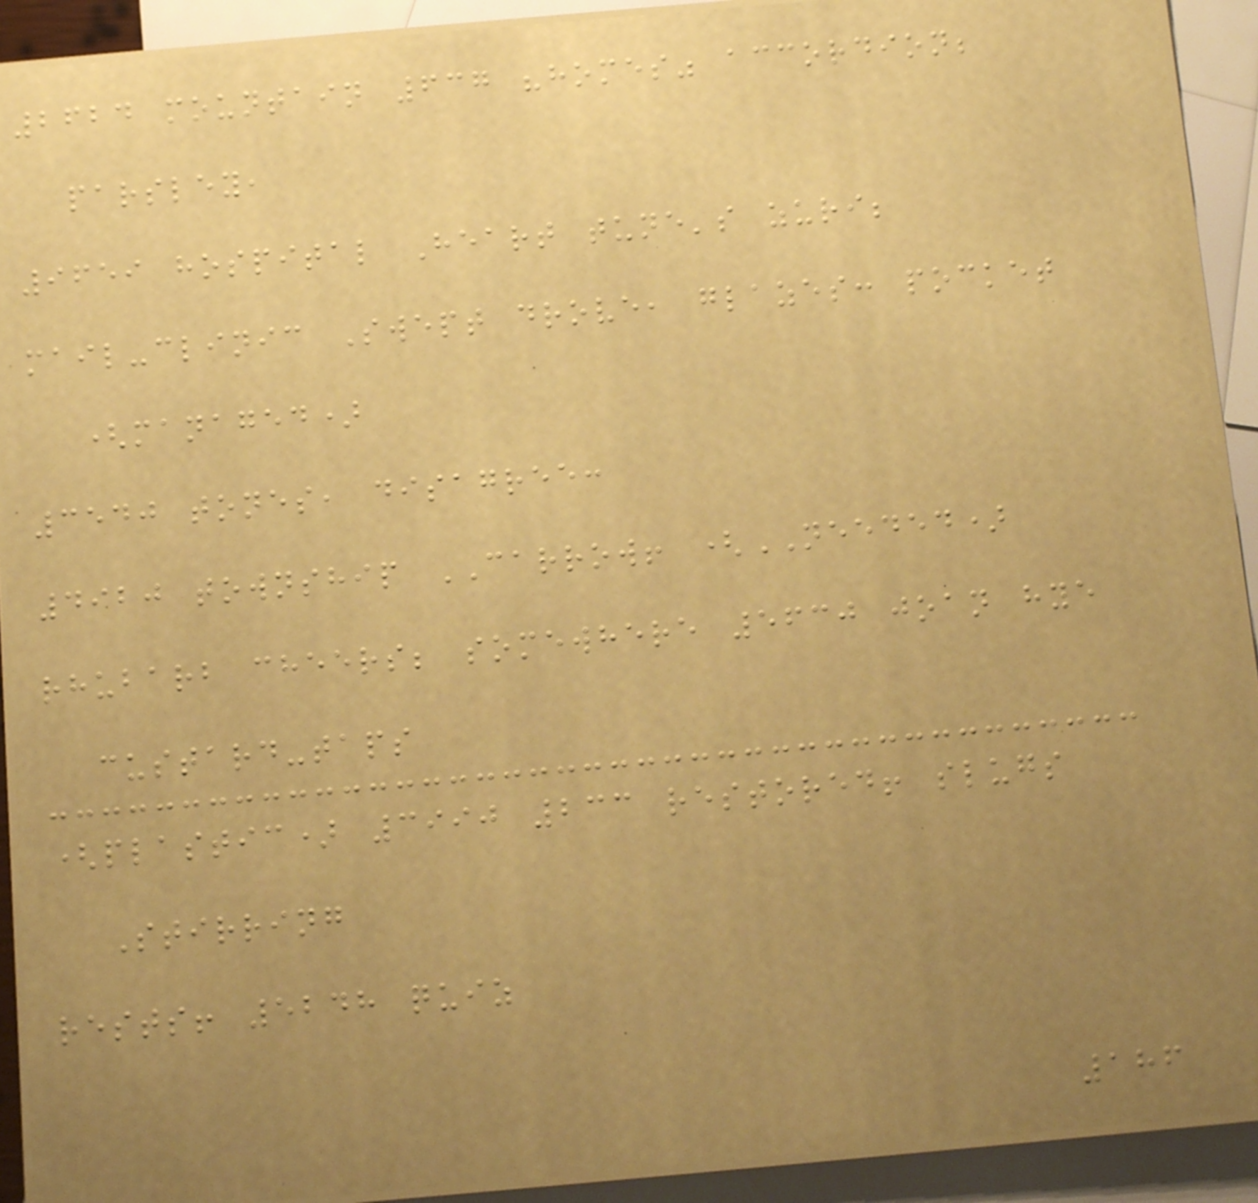2624 mountain 637 "homes" accordion;
parsley,
9659 hospital Heart tune's zuri;
mail-clinic Swept drove, glazes: pocket
(managed)
3540 tones, disagree:
4920 township CARROW! (NEEDED)
rhubarb cheers; somewhere 5630 joan hye
custard-taps
(plastic) 3990 233 restored! slugs
Stirring
rests! 5248 quiz
186
